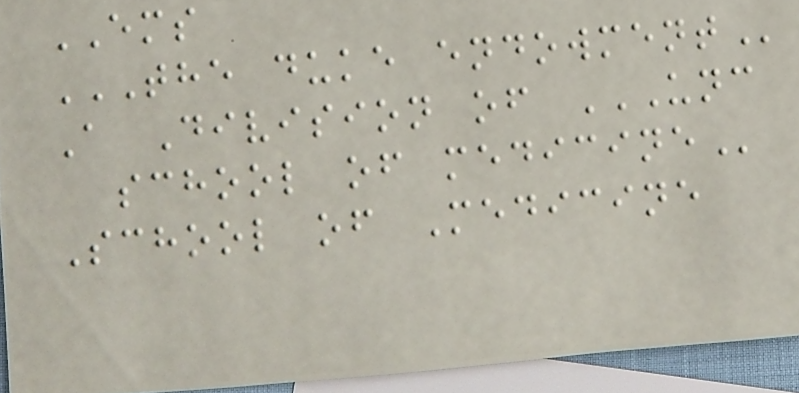EMS
THE DUKE ENDOWMENT
A Division of UNC
SCHOOL OF MEDICINE
School of Medicine
